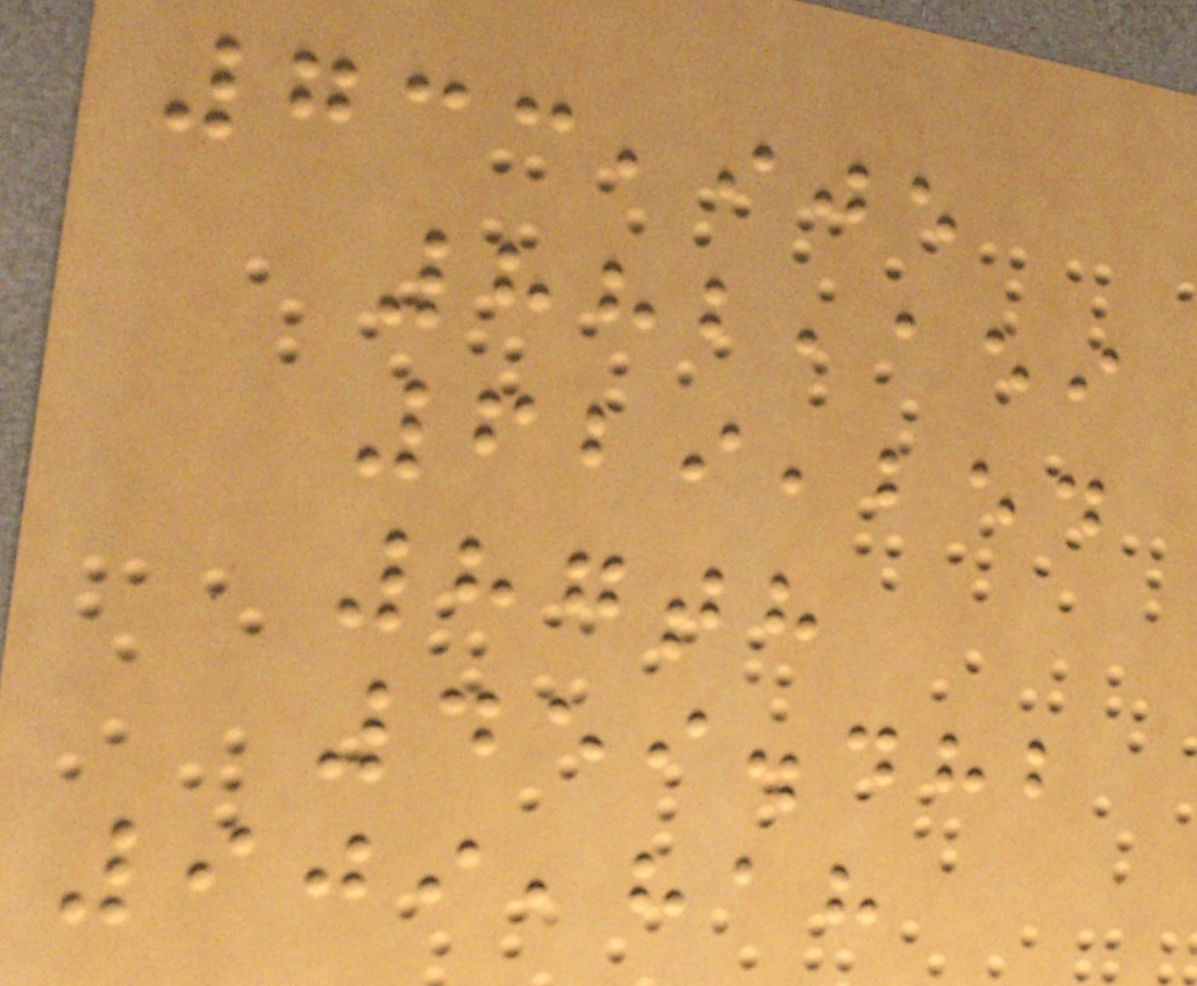733,905
882,159
629,254
87th
459.482
909,818
